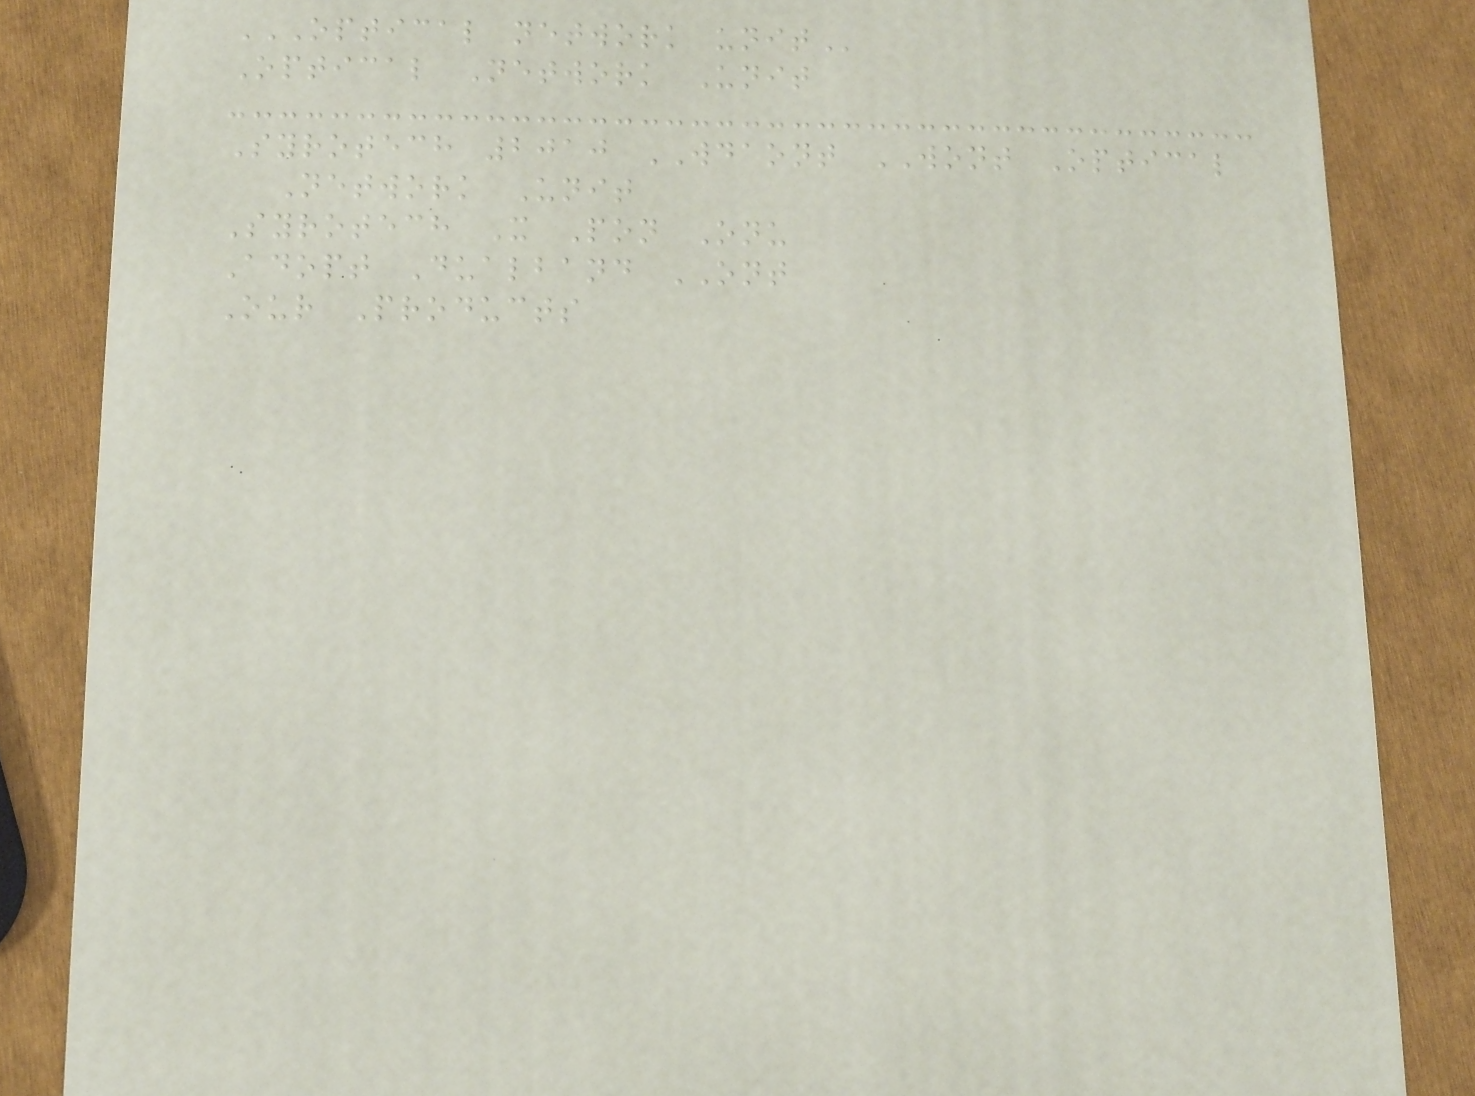OPTICAL NETWORK UNIT
Optical Network Unit
Syrotech 2010 WDAONT WONT Optical
Network Unit
Syrotech X Pon Onu
Adopt Dualband ONT
Our Products
